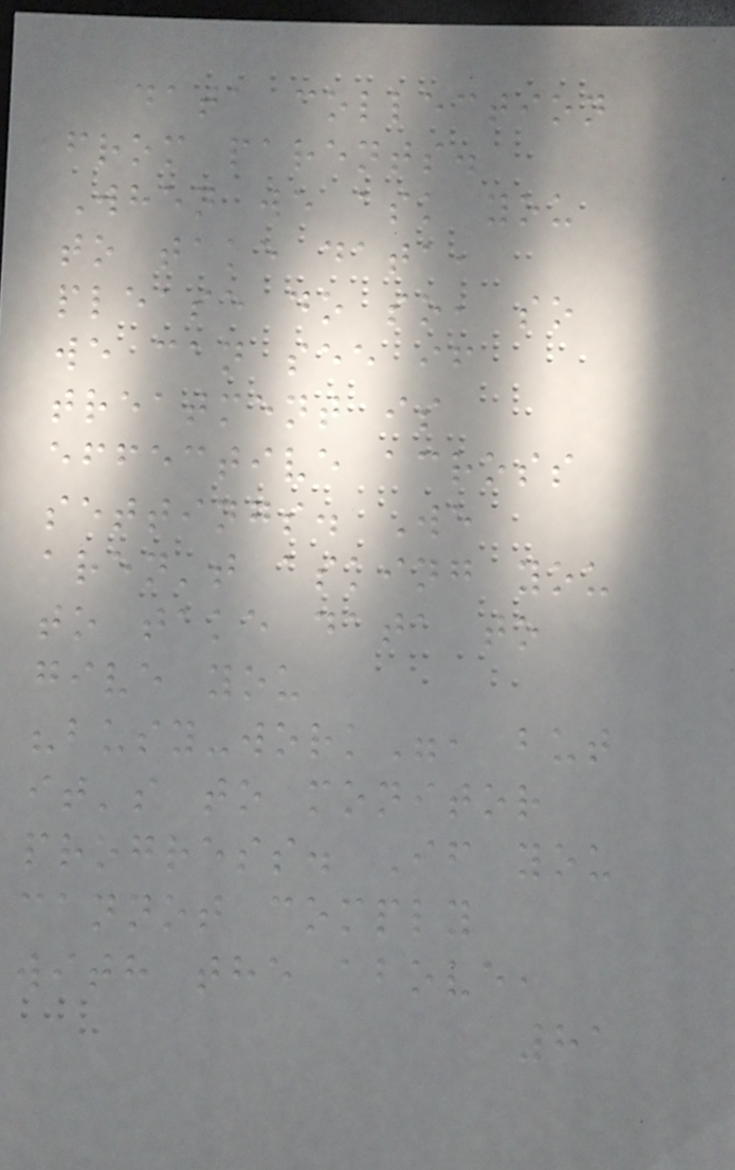data collection
from parents.
When we ask you
to take data,
please do so, so
we can see if
treatment is
effective across
settings. We
aren't asking you
to take data to
give you
"busy-work", but
it's to monitor
progress. If you
cannot comply
with the above,
81
